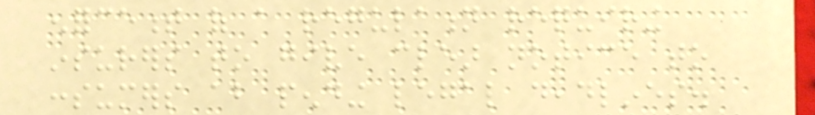enforcement of a regulation requiring
insurers to give clear notice to
consumers about pending legal deadlines.
